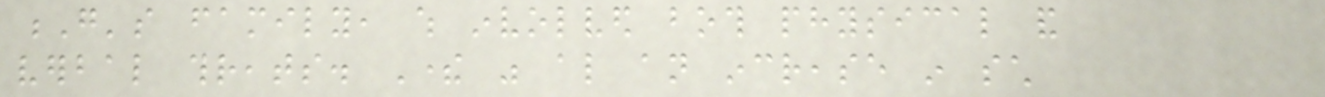G's family, which involved both physical and
verbal threats. There was also an increase in such
